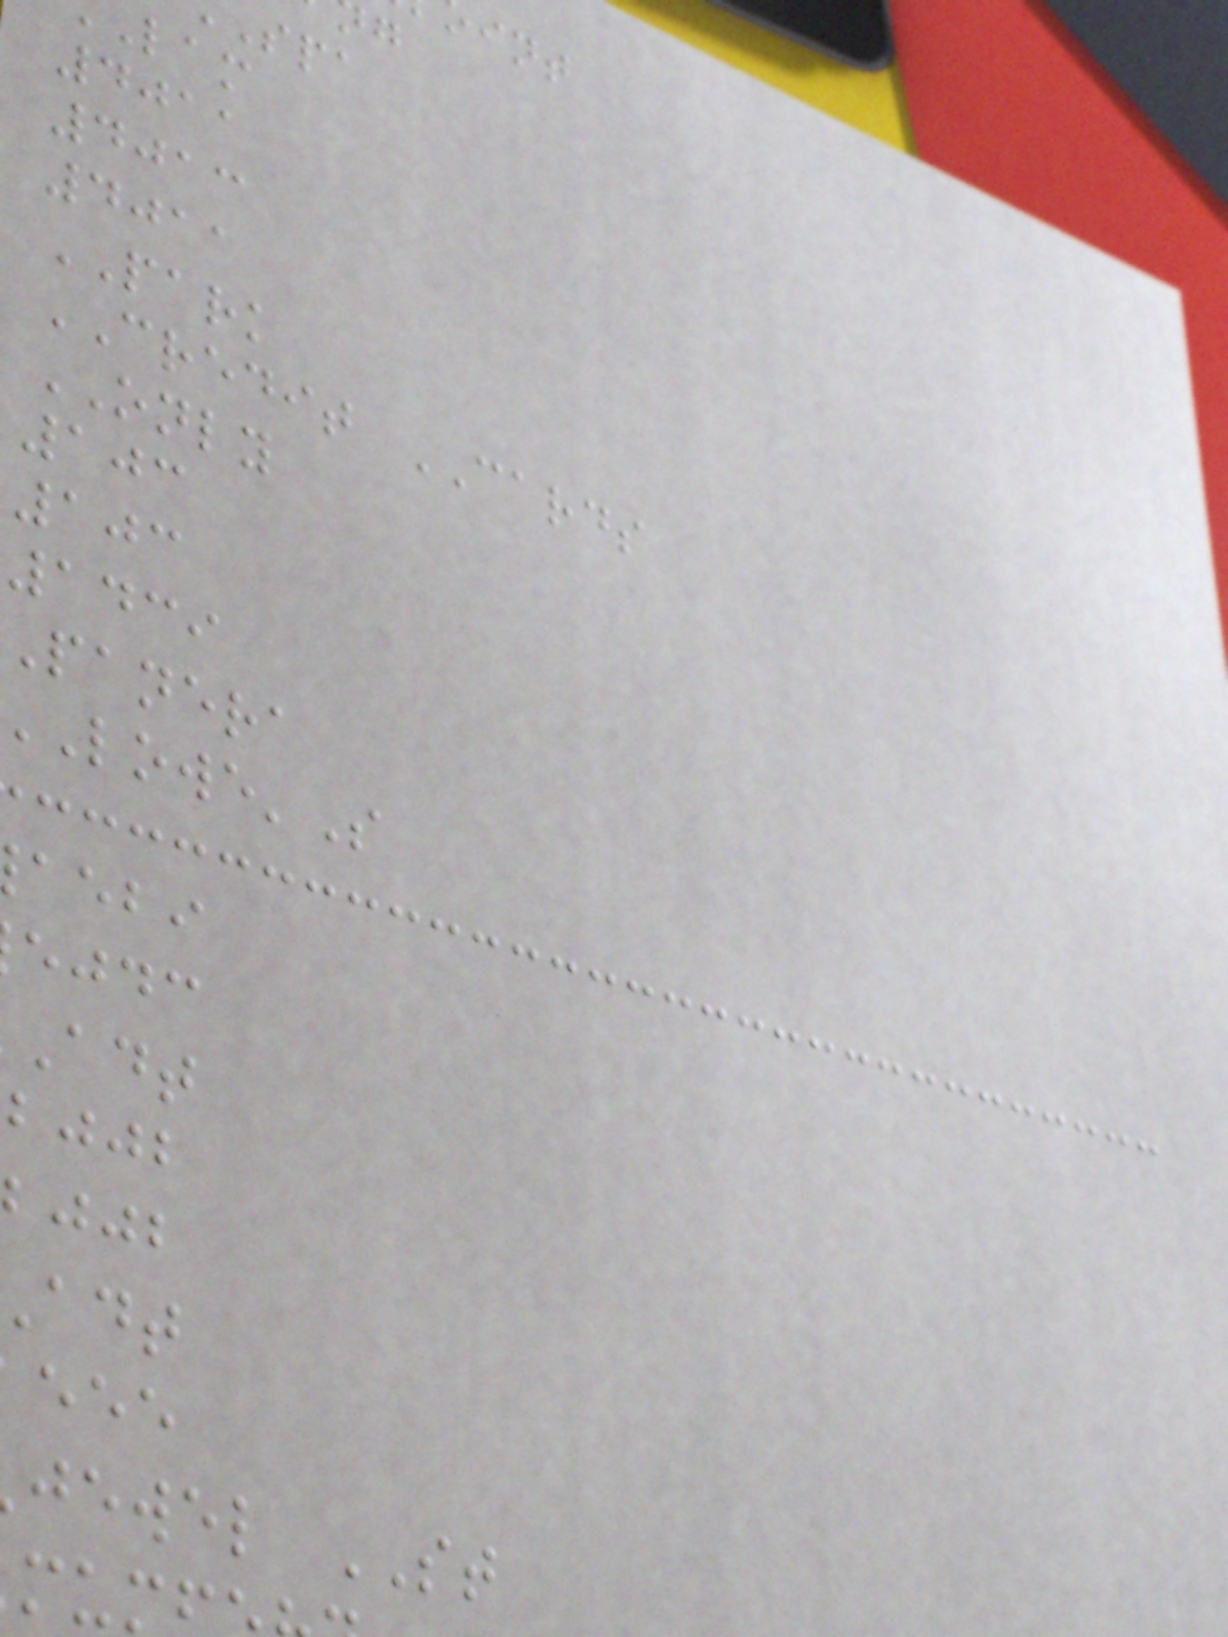4011
4013
4011
PARK
CREDIT CARDS
ONLY
103
103
1439
Panera
aebi
ejdc
bjjb
jewel ST
